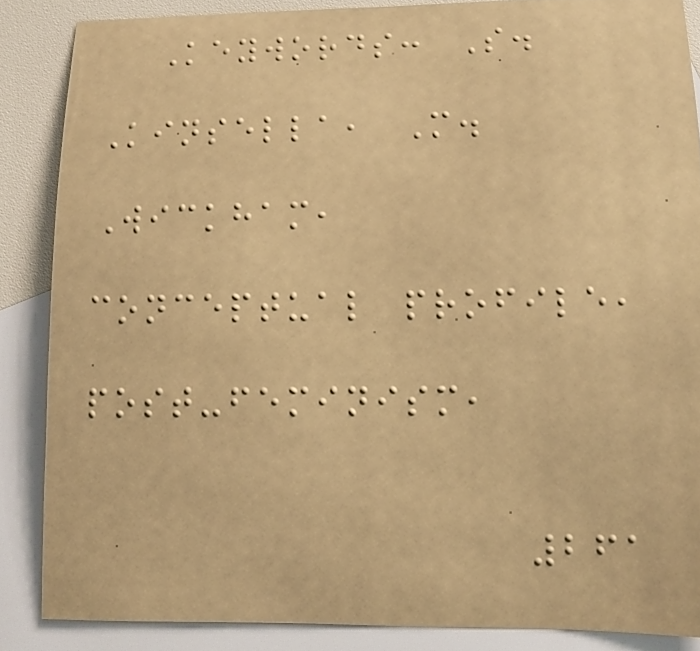Keywords: S.
Kinsella, M.
Wickham,
conceptual profile,
post-feminism,
261
